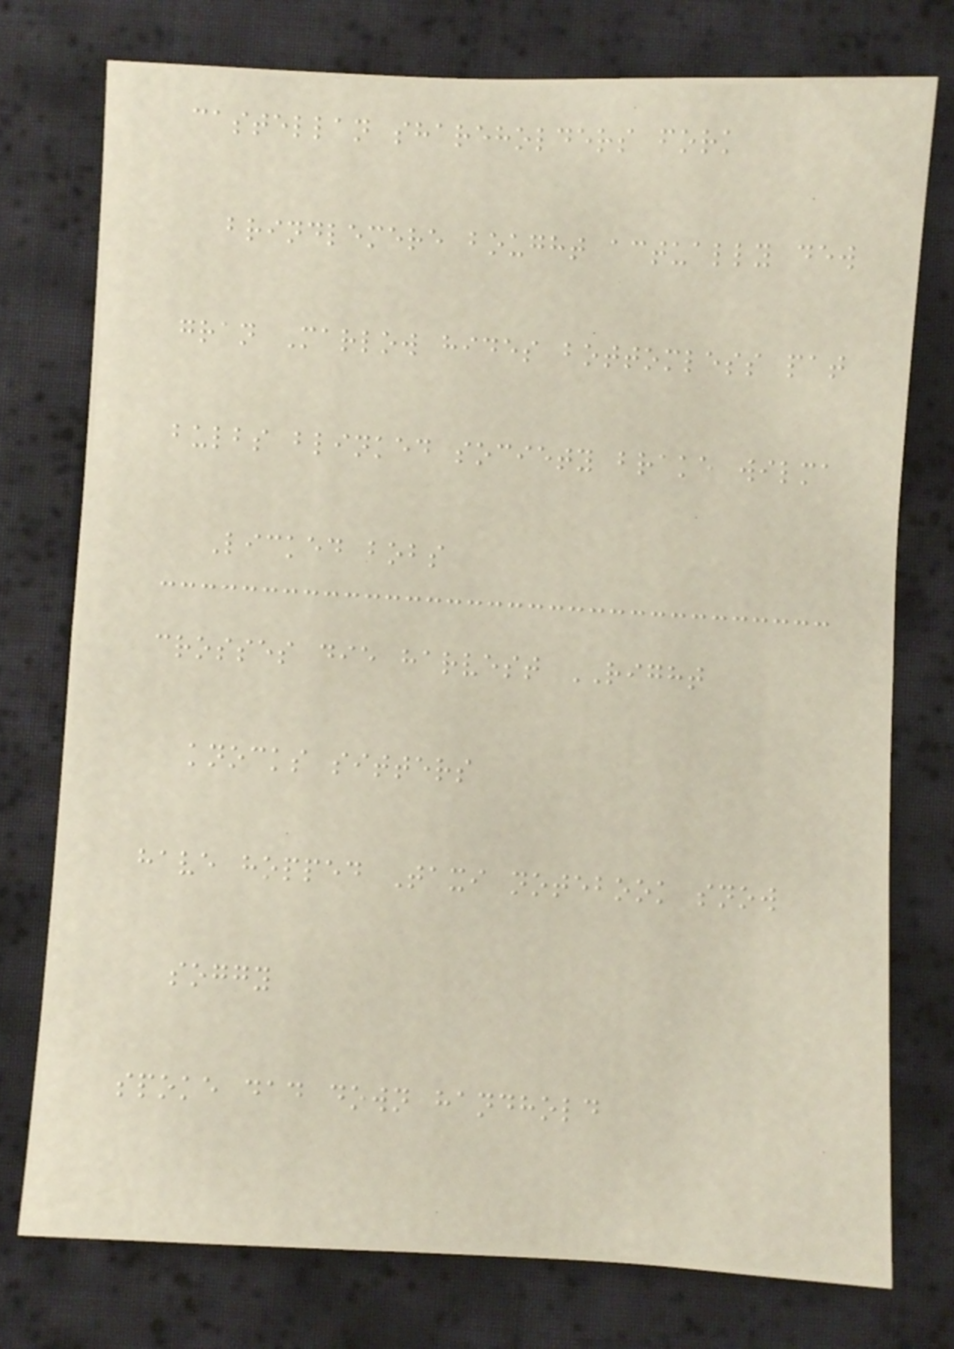castellan shareholders fork
brindlemere bought actually dew
gran Marlow hides bottomless pat
bulbs blinked society brake wilma
Licked bobs
crosses die harvest RIGHT
knocks sitters
have hopped Taxi notebook snow
soggy
spoke dad down handhold
